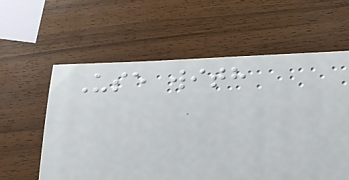Use with
